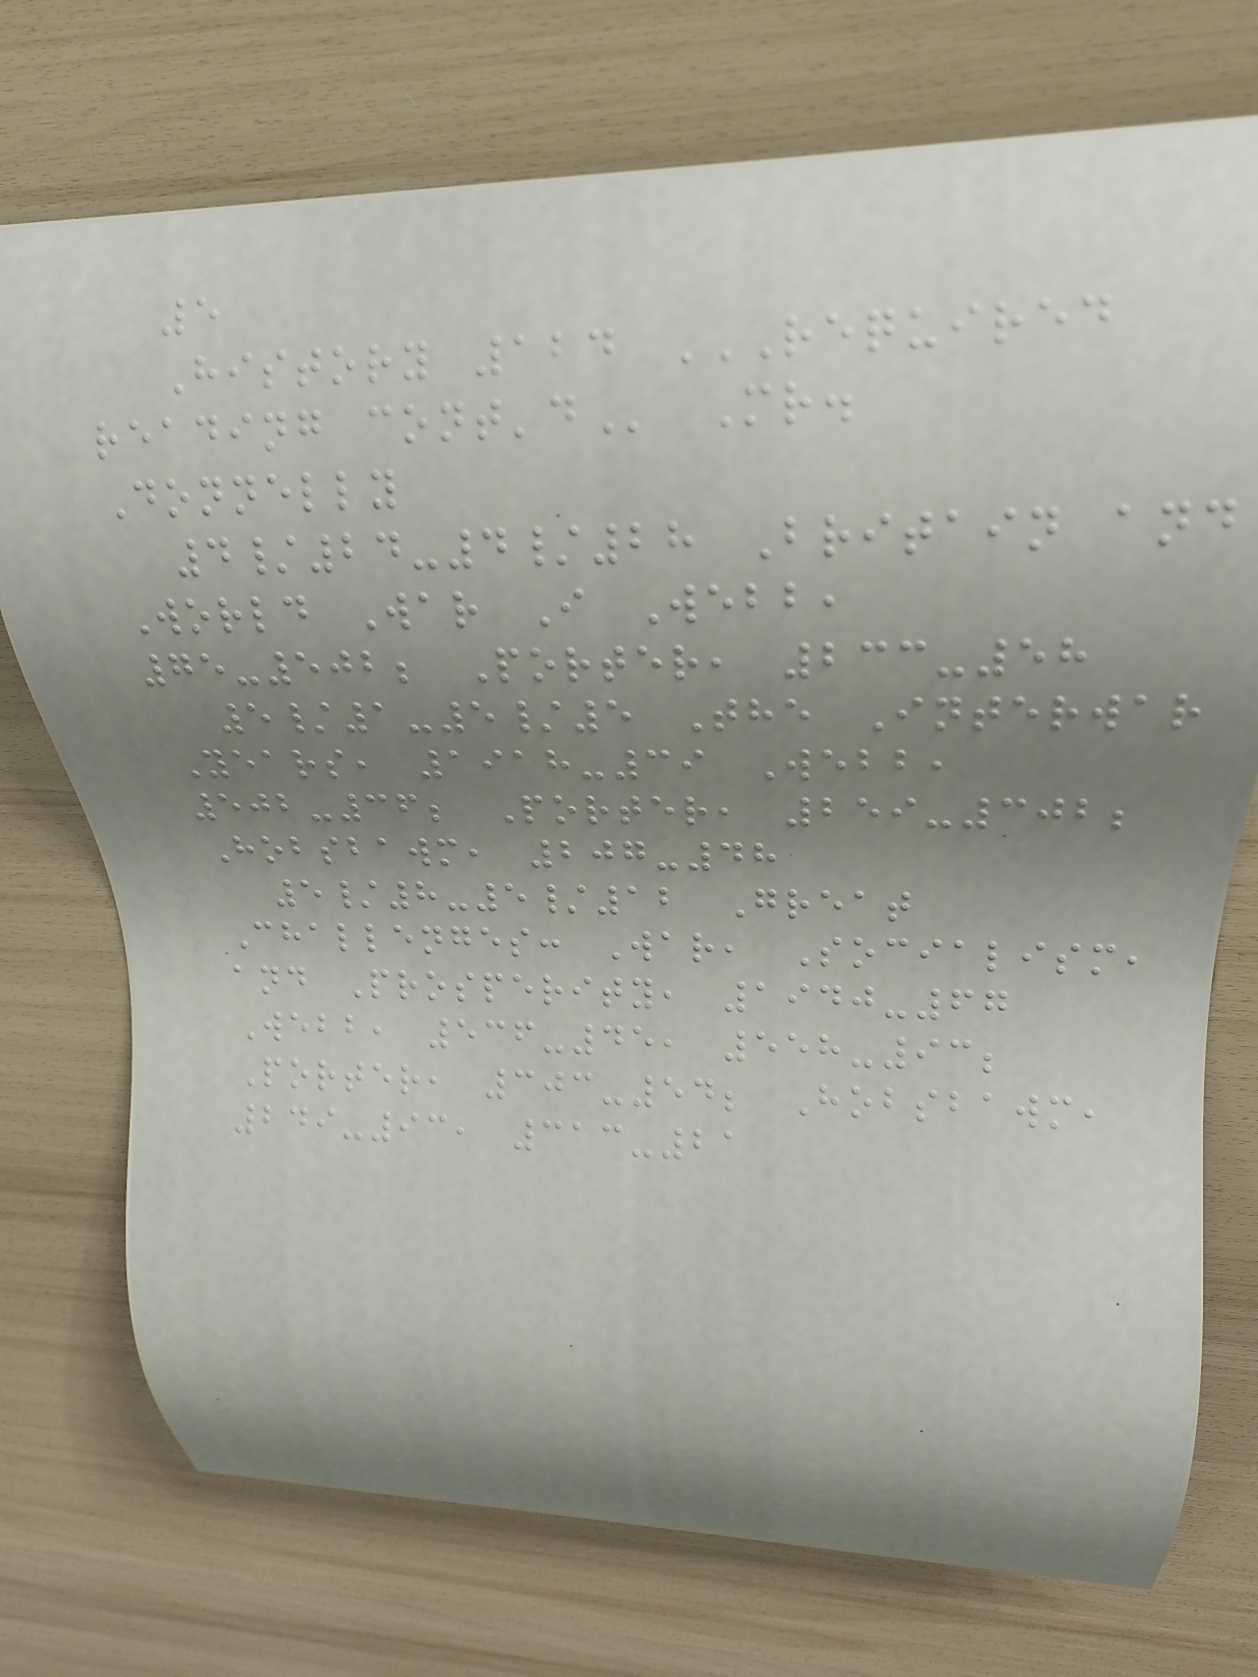5
History 124 REQUIRED
READING CONT'D Mr.
Donnelly
4/24-4/28 Britain and
World War I Webb,
75-502; Porter, 233-58
5/1-5/5 The Interwar
Years, 1918-39 Webb,
502-36; Porter, 259-302;
Hobsbawm, 207-48
5/8-5/12 Great
Challenges: War, Socialism,
and Prosperity, 1940-67
Webb, 536-45, 558-93;
Porter, 303-54; Hobsbawm,
249-93, 313-21
